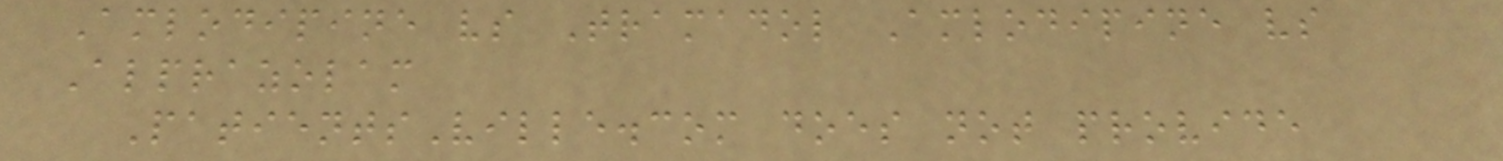Amlodipine vs Tramadol Amlodipine vs
Alprazolam
PatientsVille.com does not provide
